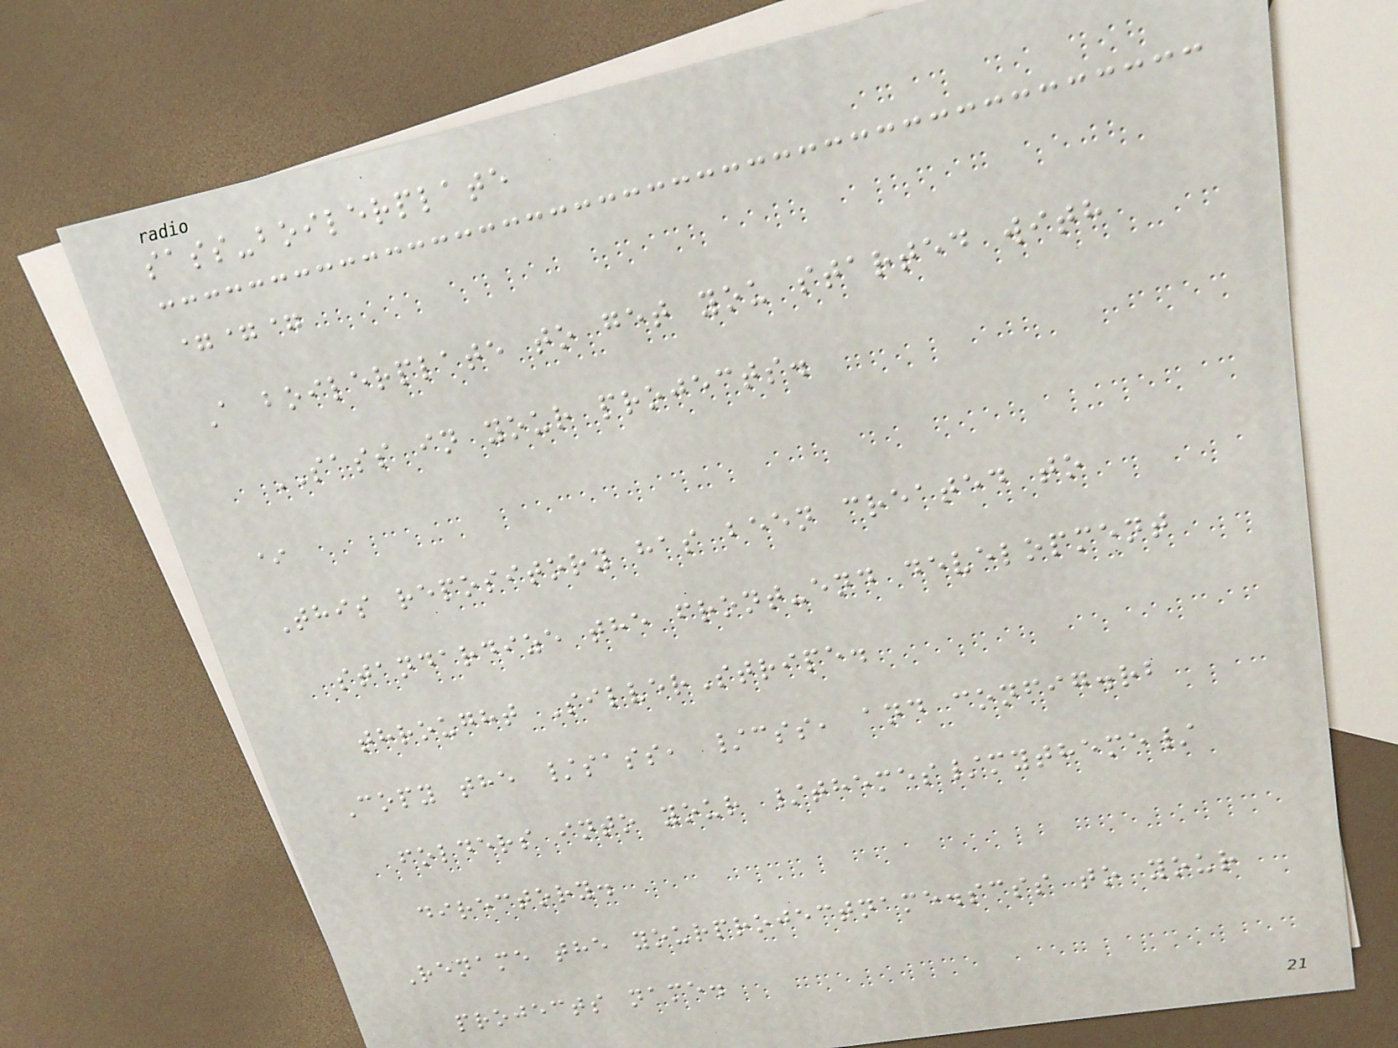sass-boilerplate
===
A boilerplate to get you started with
SASS in your projects.
*
This repository has been created to
standardize the front-end development
throught SilverStripe.
Copy the /sass, /css, and config.rb
folders into your /themes/mytheme/
directory.
Rename the yourprojectname.scss to your
projects name.
